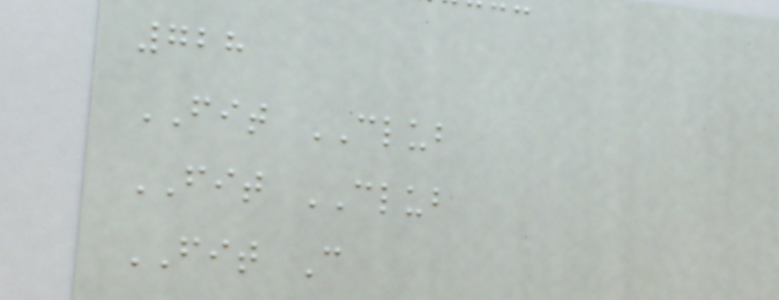728
FIT CLUB
FIT CLUB
FIT C
